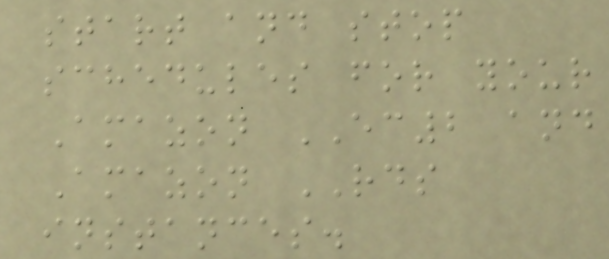start and stop
schedules for your
Amazon EC2 and
Amazon RDS
instances.
